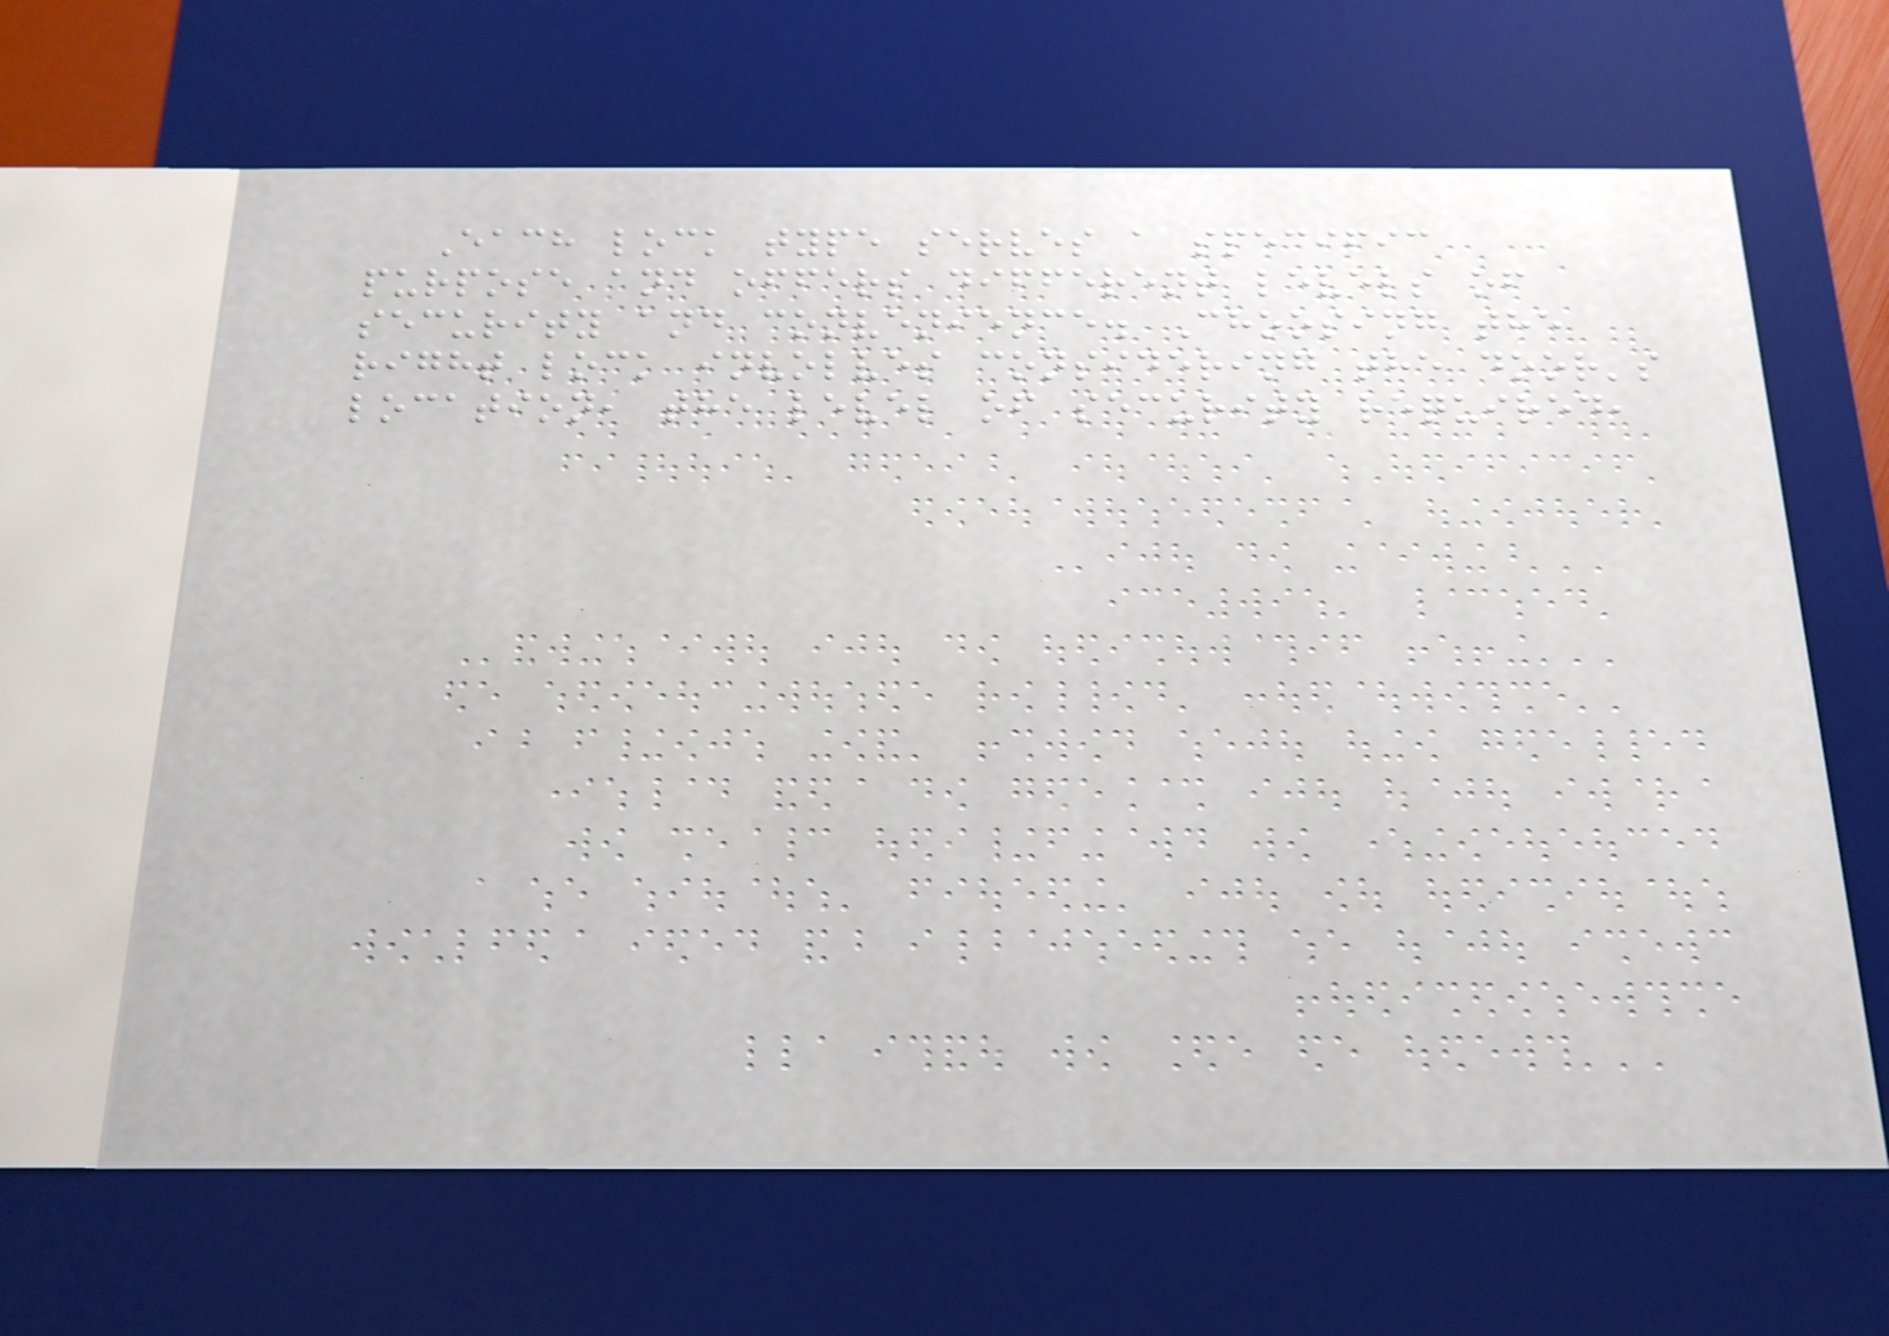Each lock type serves a specific
purpose and offers different levels of
security and convenience. Choosing the
right lock involves considering the door's
location, the level of security required,
